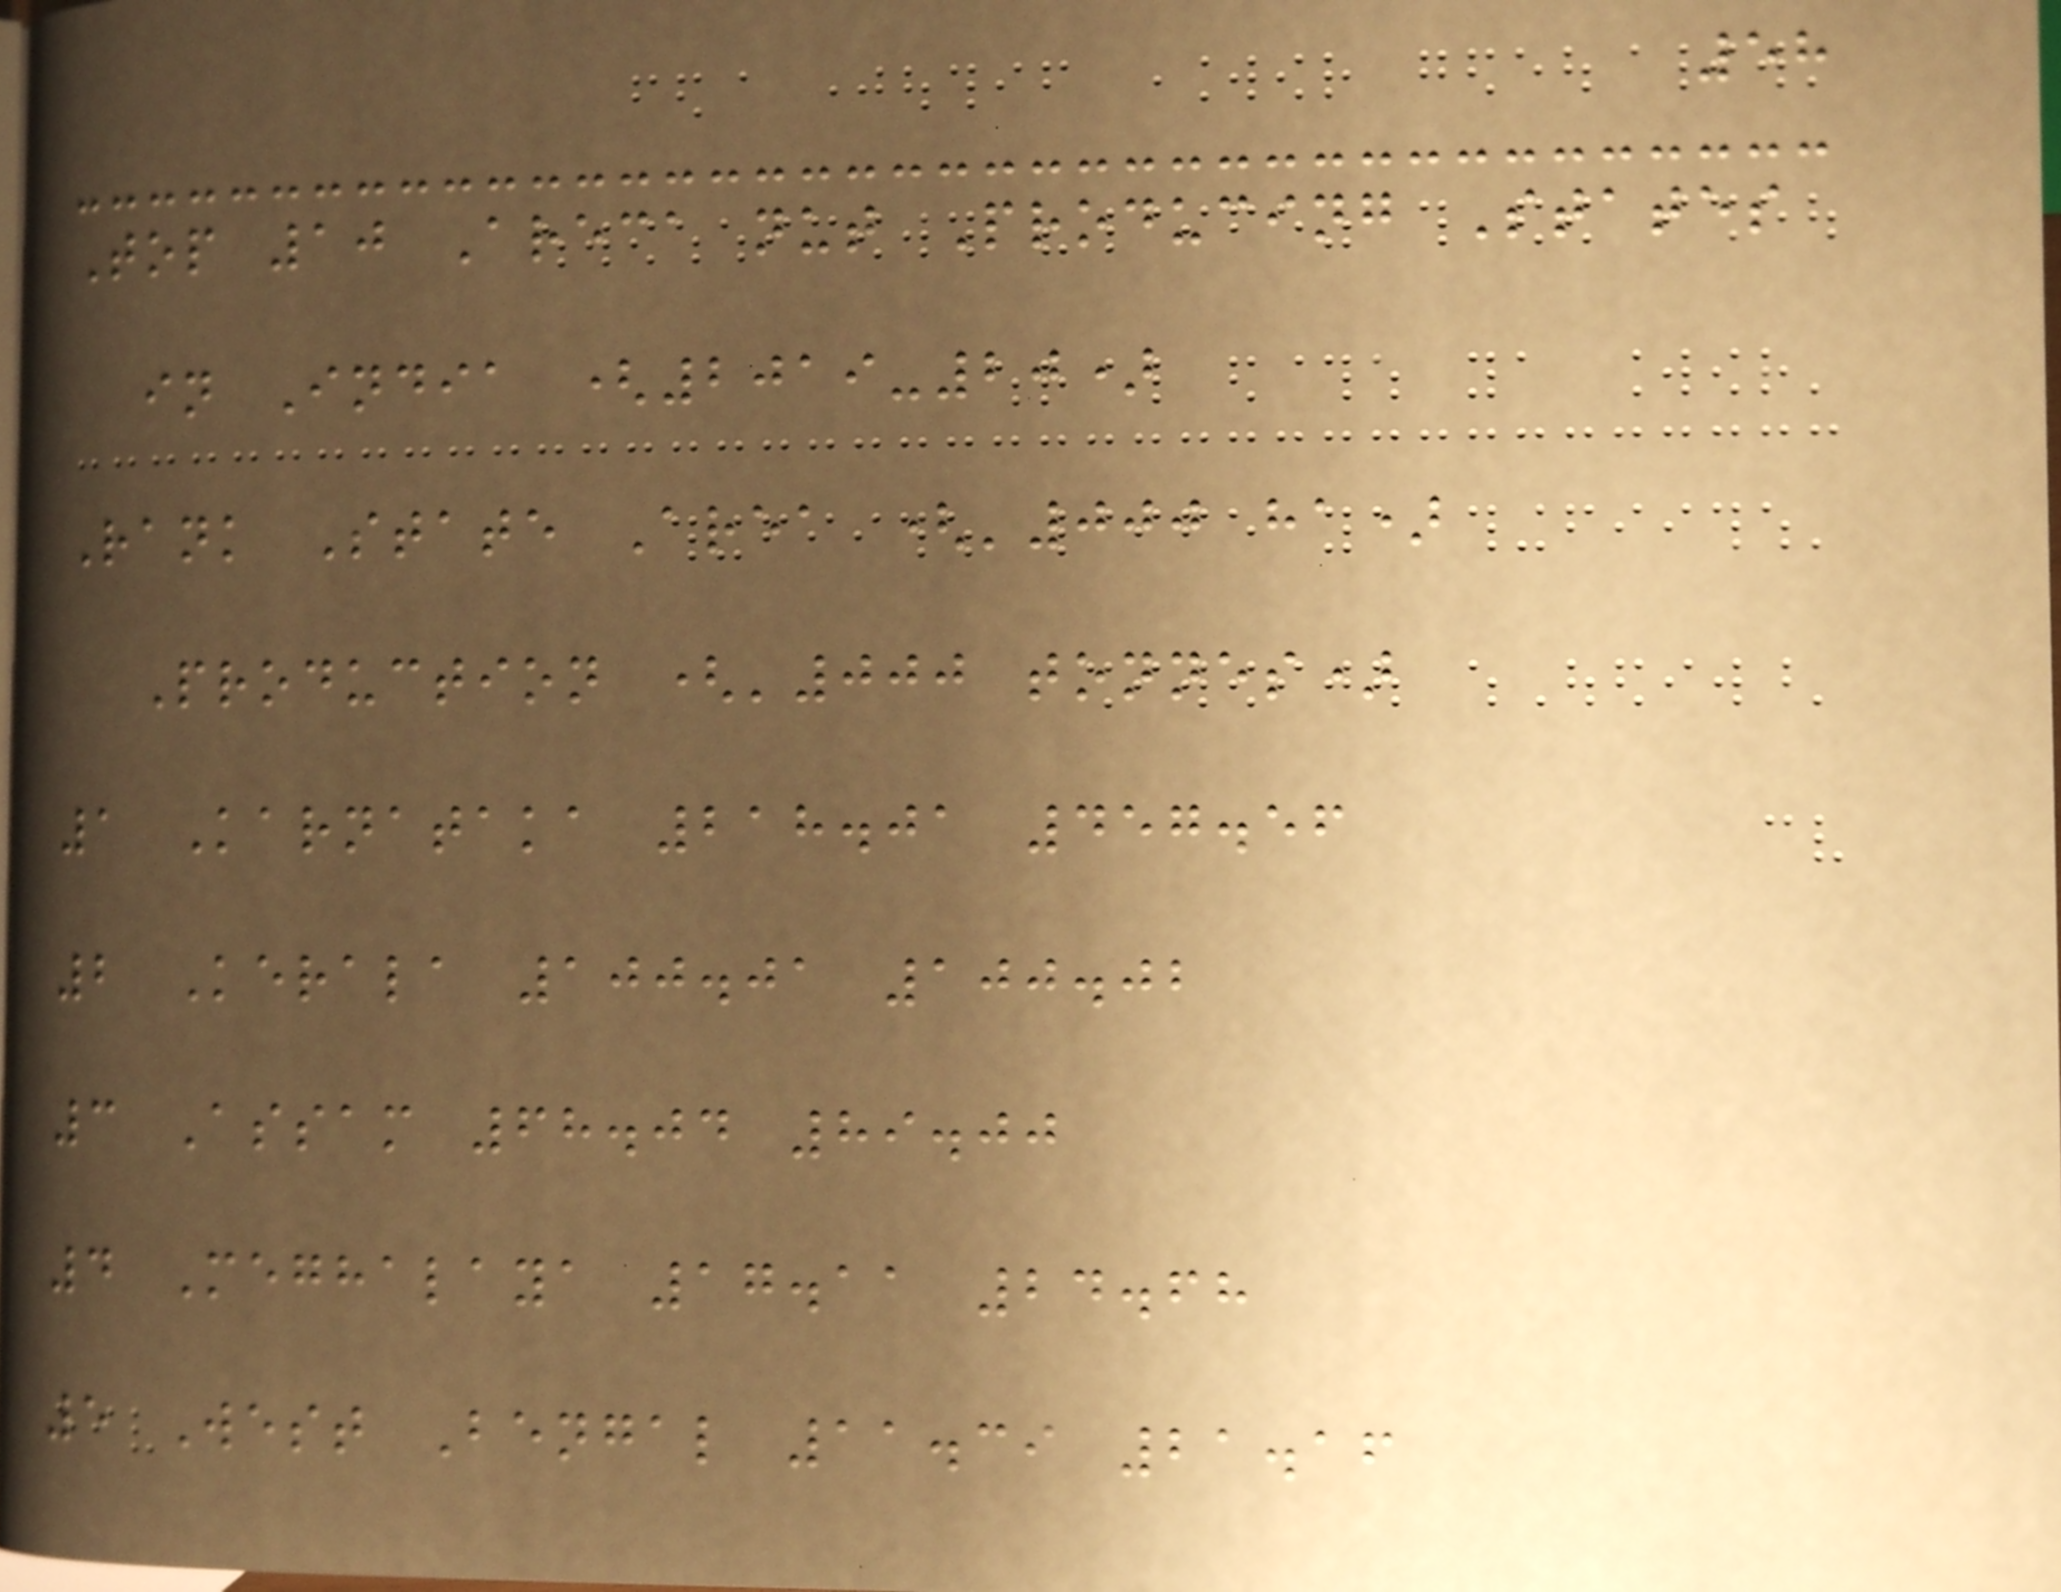58
Top 10 Areca nut Producing States
in India (2019-20)
Rank State Area ('000 ha)
Production ('000 tonnes)
1 Karnataka 218.01 457.56
2 Kerala 100.01 100.02
3 Assam 68.04 89.00
4 Meghalaya 17.11 24.68
5 West Bengal 11.39 21.16
